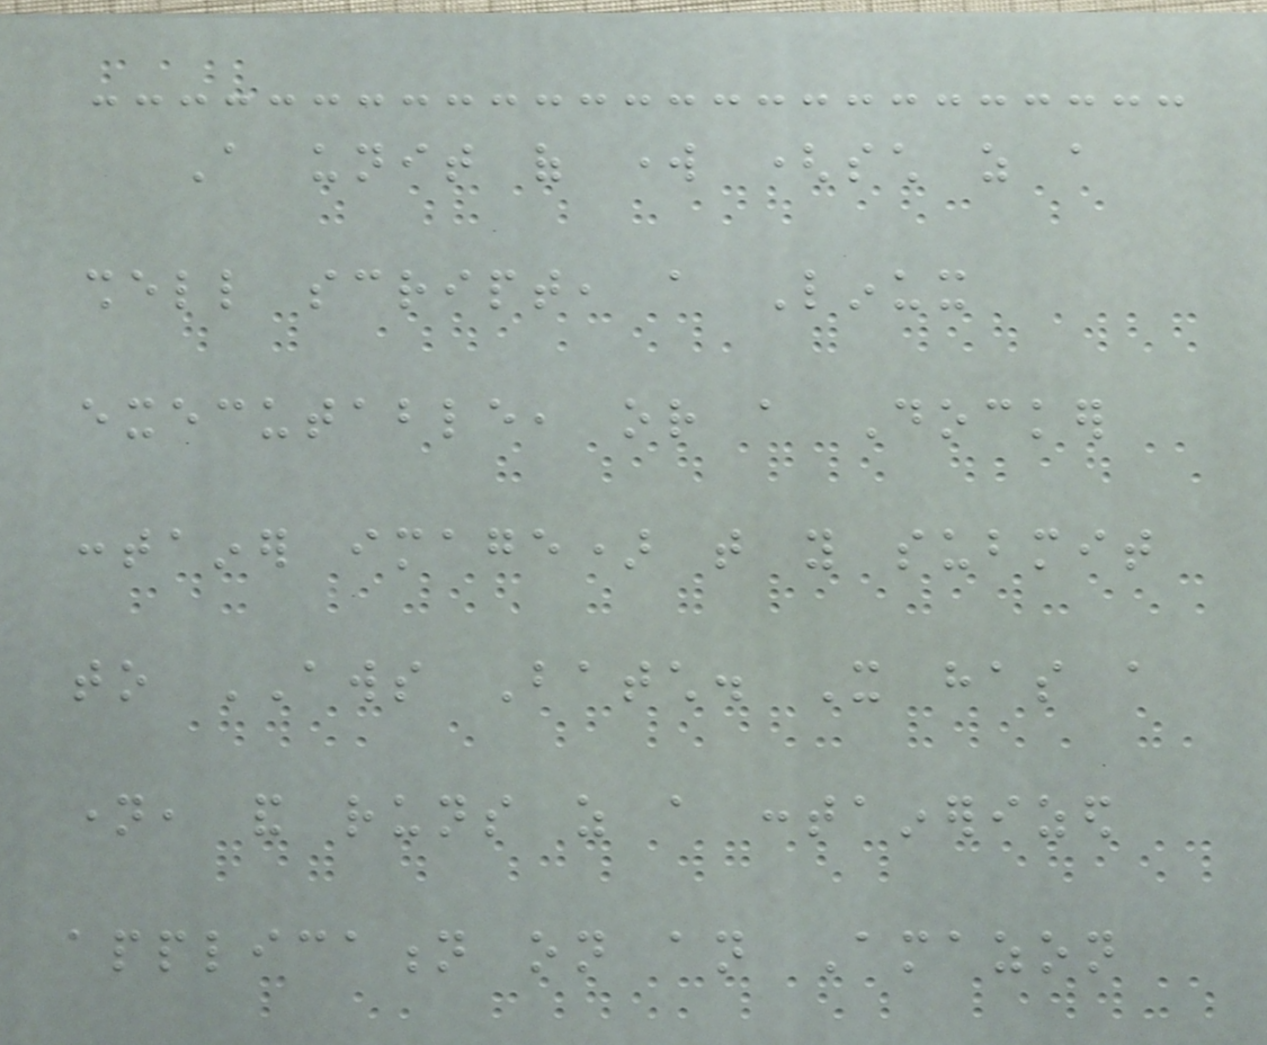A unit of work (such as a
shell script, a Linux
executable, or a Docker
container image) that you submit
to AWS Batch. It has a
name, and runs as a containerized
application on an Amazon
